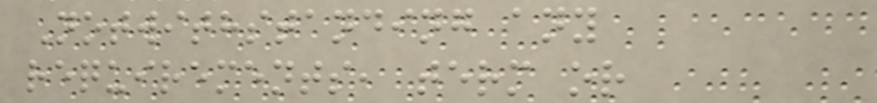Notwithstanding any
requirements, term or
